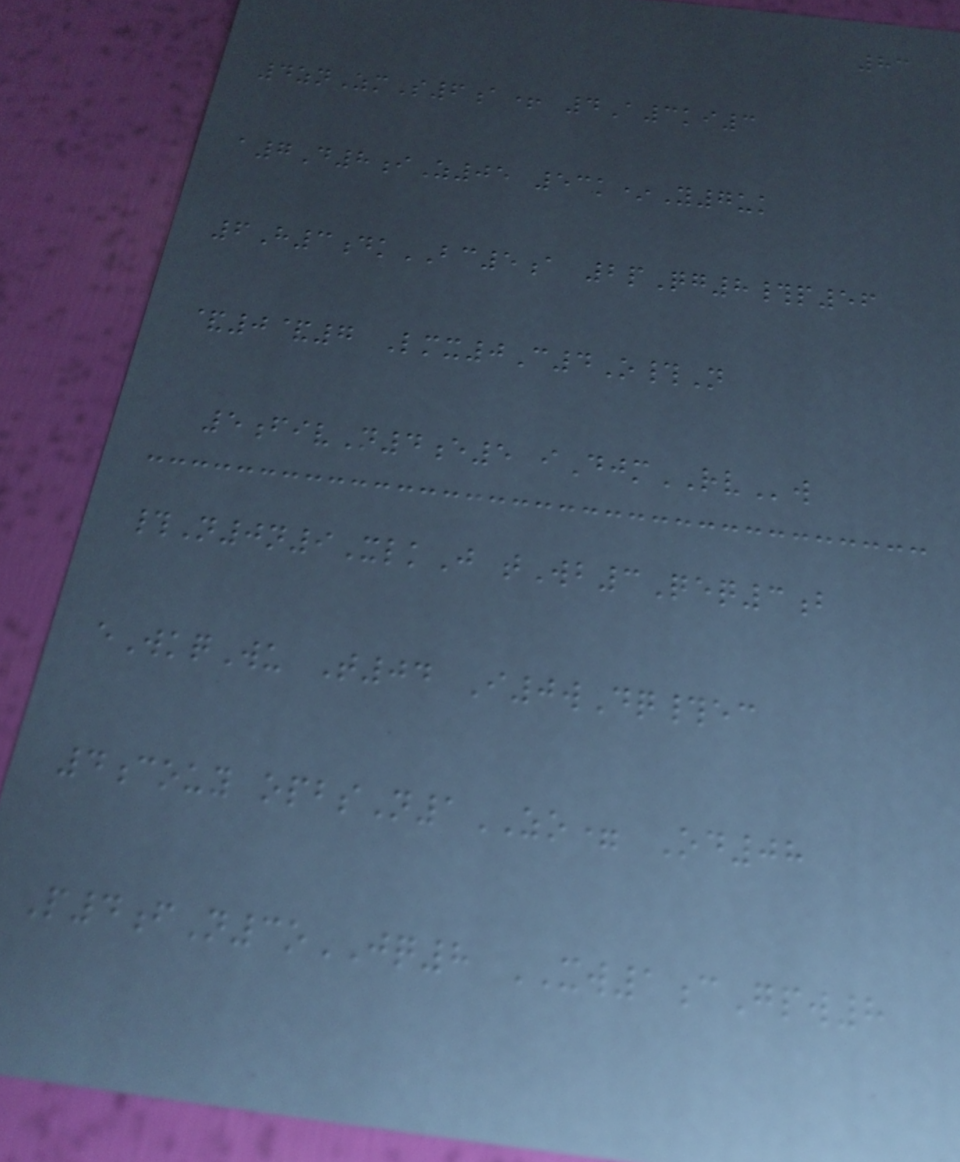83
4znZmS6a+ 4A3ki3
a7D8iZ05 53k*Y7uk
6H3dkBC5a 2pQg8#p56
&0&7 Lmx0C4O#N
5fivN4e5 iDjmRVw
#N0n9XlkJ tWb3Qeq3b
eWkqWu T04 I0wDq#ec
4couy opbsN1ZO= Od08
P4fN3oJQ8 XW1cGpw8
